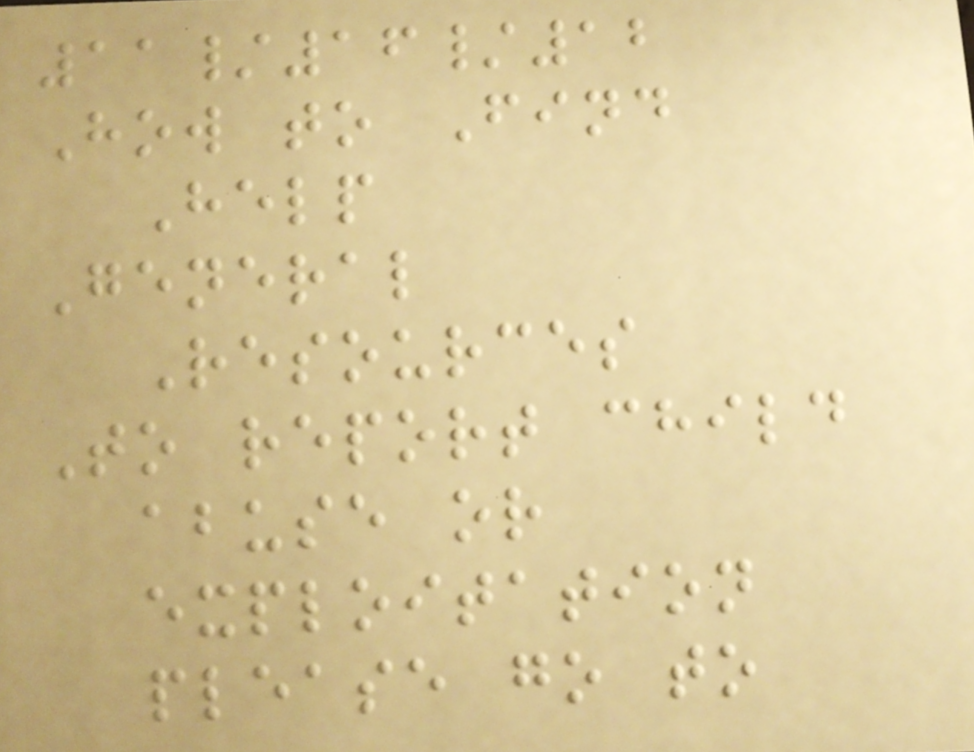11/16/12
How to Find
Help
General
Resources
To report child
abuse or
exploitation
please go to
